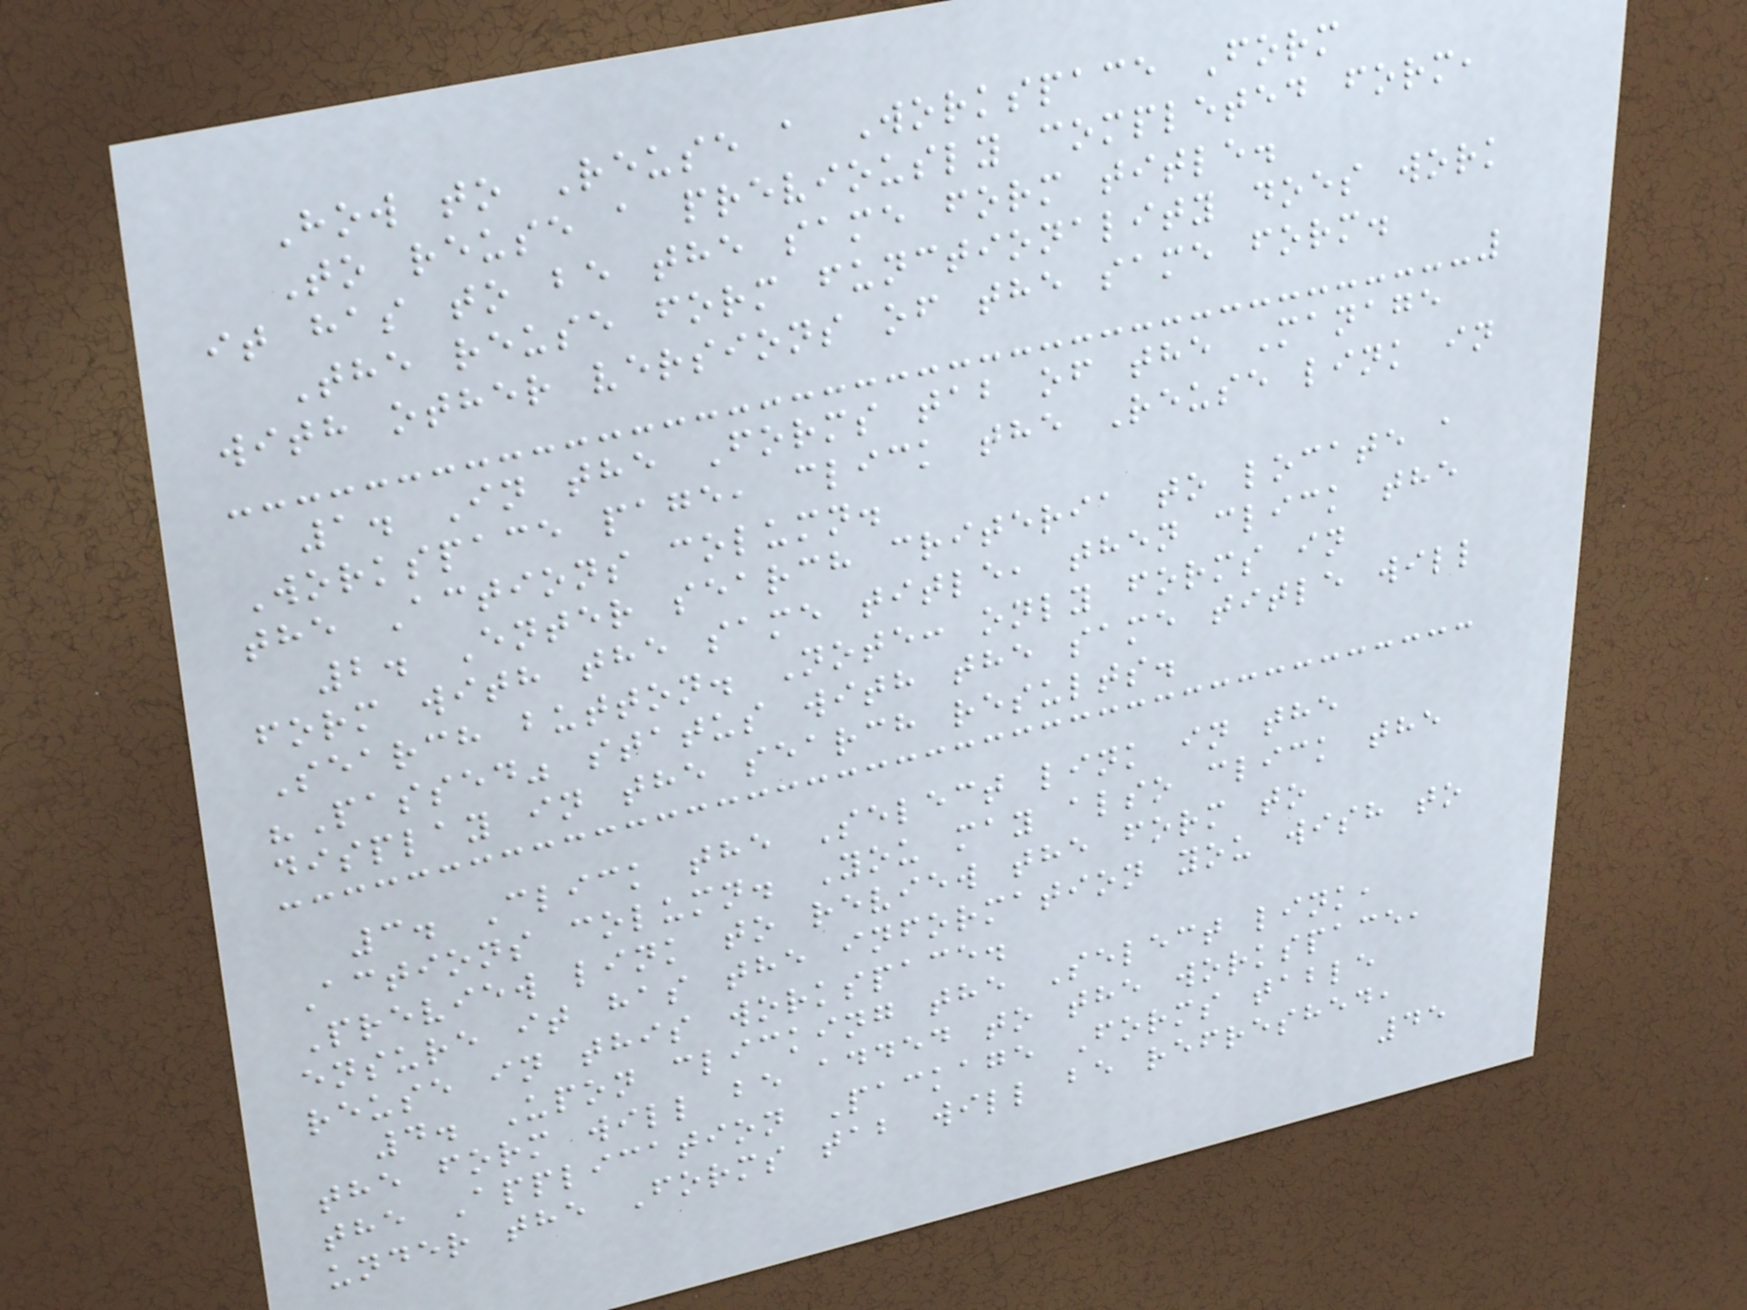How to Reuse a Workspace Form
To reuse a previously completed form,
it has to be the same form title.
The reuse form functionality does work
with other versions of the same form.
1. In the Forms tab of the Manage
Workspace page, click the Reuse link in
the Actions column.
2. Enter search criteria to locate a
form with the same title, then click the
Search button. Note: only forms in
"Passed" status with the same title will
display in the search results.
3. Click the Select link in the
Actions column. You may also click the
Preview link to review the form to
ensure it has the information you wish to
reuse in this workspace.
4. Upon clicking the Select link,
the form will be added to the workspace,
the Application Package Forms table
under the Forms tab will be refreshed,
45
